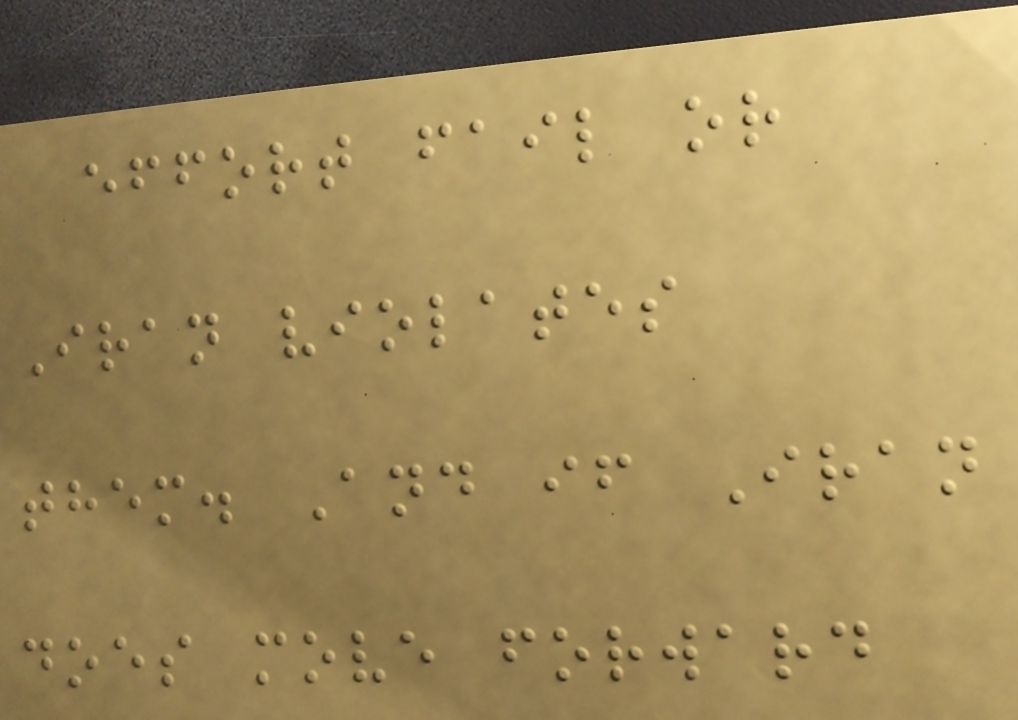effort fail or
Iran violates
them. And if Iran
does move forward
